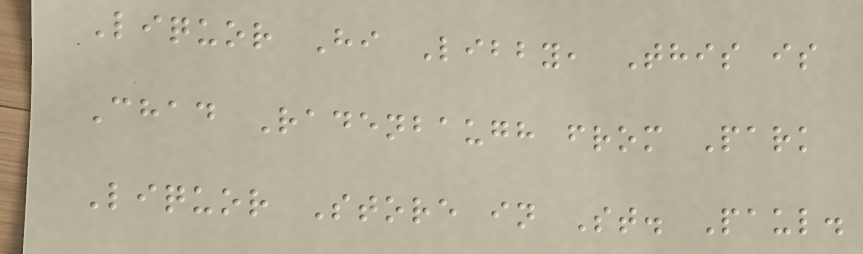Liquor Hi Libby, This is
Chad Radenbaugh from Park
Liquor Store in St. Paul.
